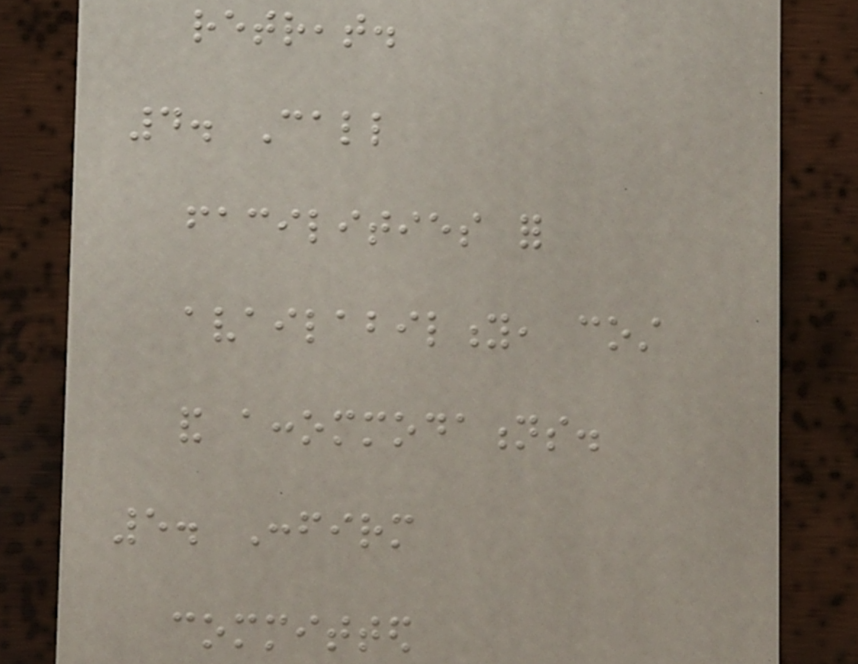retreat.
4. Call
facilities for
availability, cost
and accommodations.
5. Confirm
committed
